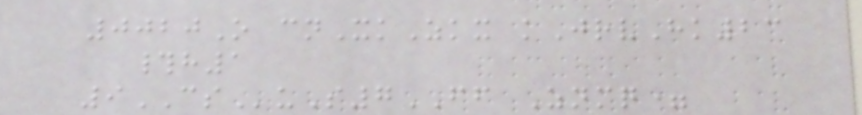0020O cnXkZkx kJrvHk23
#h1
9CSuS7FF Znmq=
